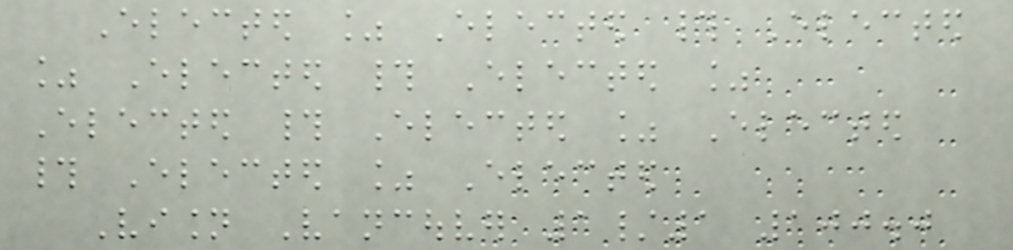Elected % Elected # Elected
% Elected # Elected %
Elected # Elected % Elected
# Elected % Elected
Vision Vancouver 1/1 100.0
